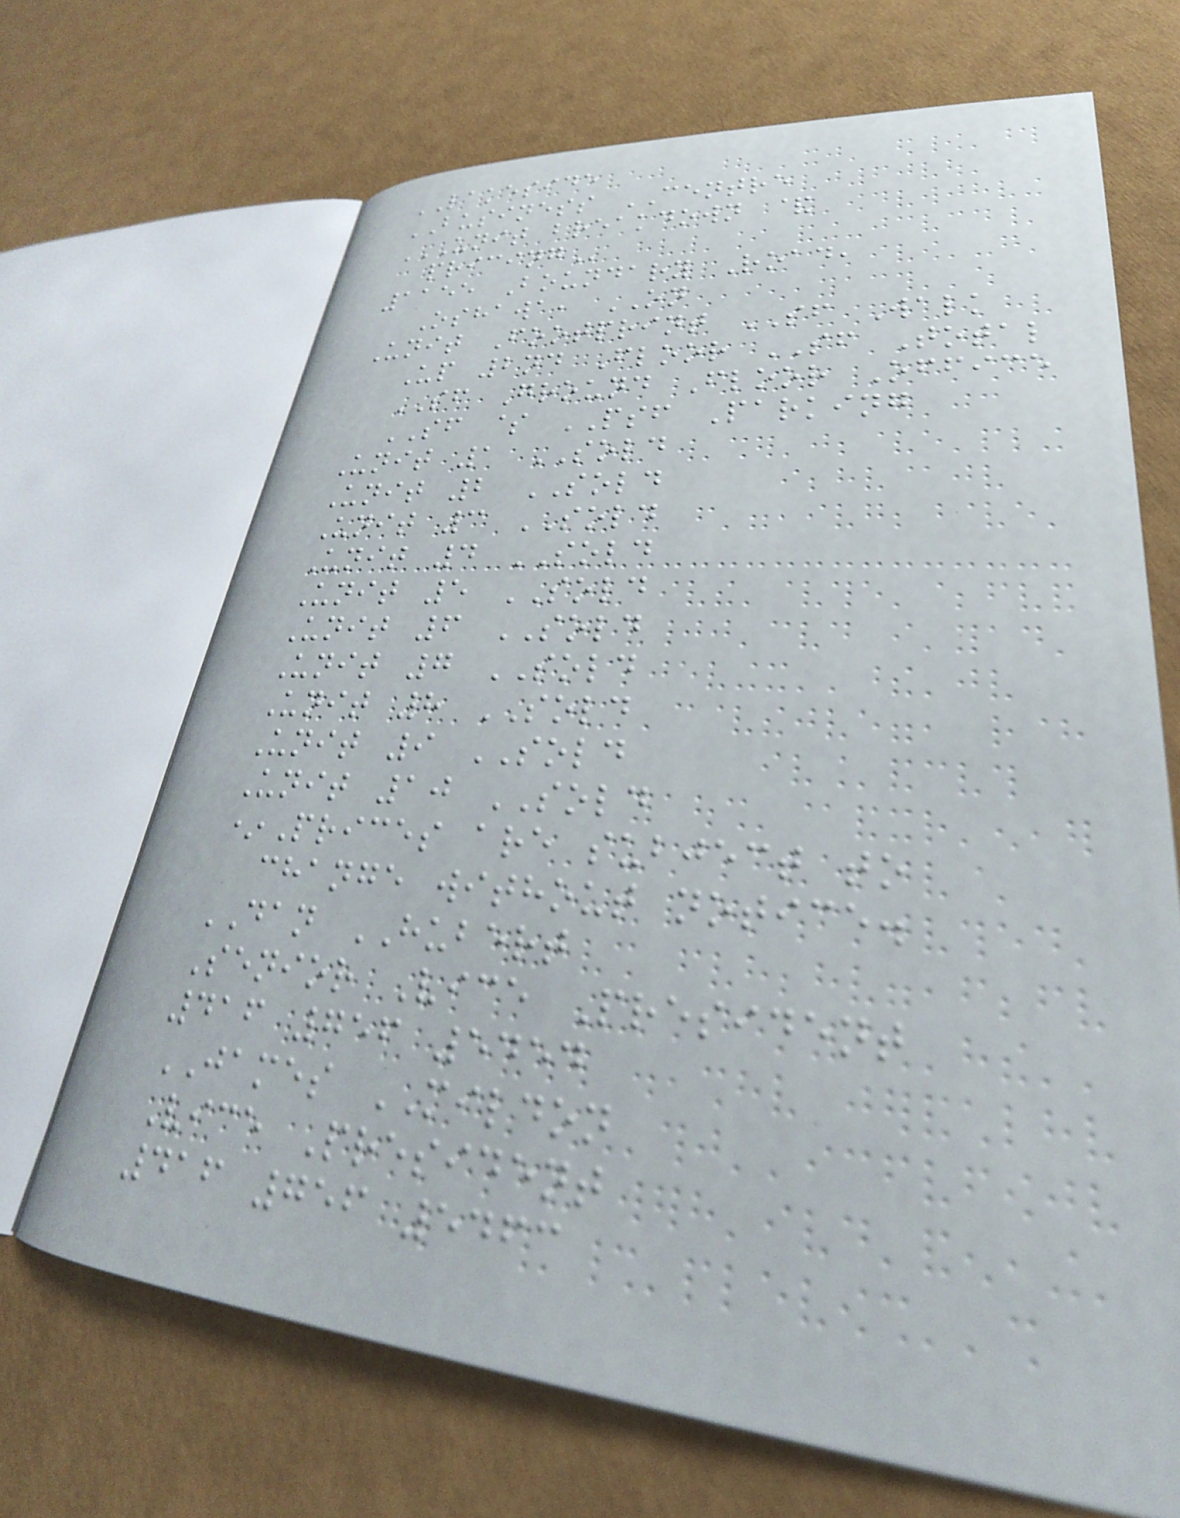LAKESIDE
BUSINESS CENTRE
UNIT BREAKDOWN &
PRICING
1155 Boundary Road,
Oshawa, ON
Unit Footprint SF Walk
Up 2nd Floor SF Total
SF Ground Floor Office
SF $ PSF Parking
Unit 1 SOLD
Unit 2 SOLD
Unit 3 SOLD
Unit 4 SOLD
Unit 5 SOLD
Unit 6 SOLD
Unit 7 SOLD
Unit 8 SOLD
Unit 9 SOLD
Unit 10 SOLD
*Prices are subject to
change without notice.
DAN HUBERT
Senior Vice President
416 756 5454
JAMES MILDON
Vice President
416 756 5463
